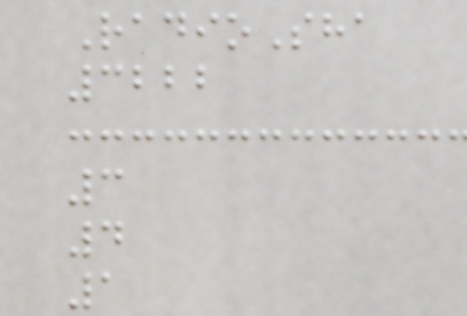RadioSha
3222
3
4
1
